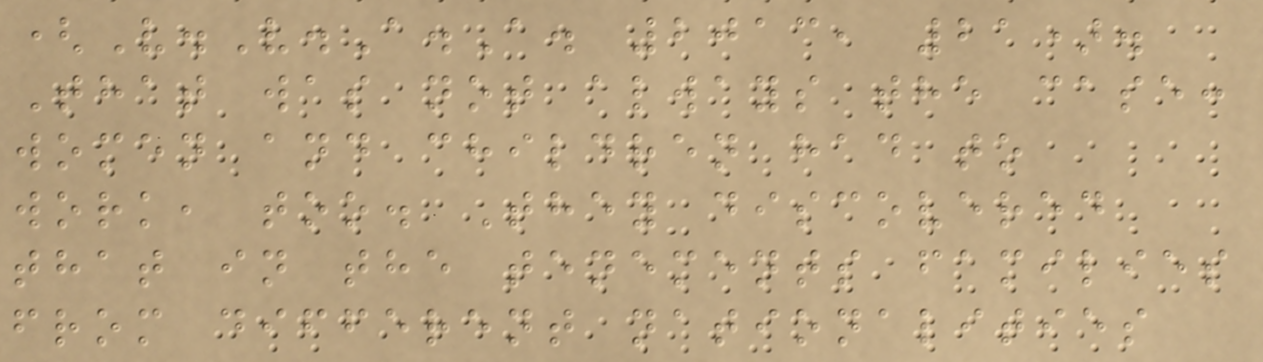(V.V.A.A. 2013, 21).
That was not always the case:
women and children had to
work, too. They discovered
that in the tenements families
from different nationalities
